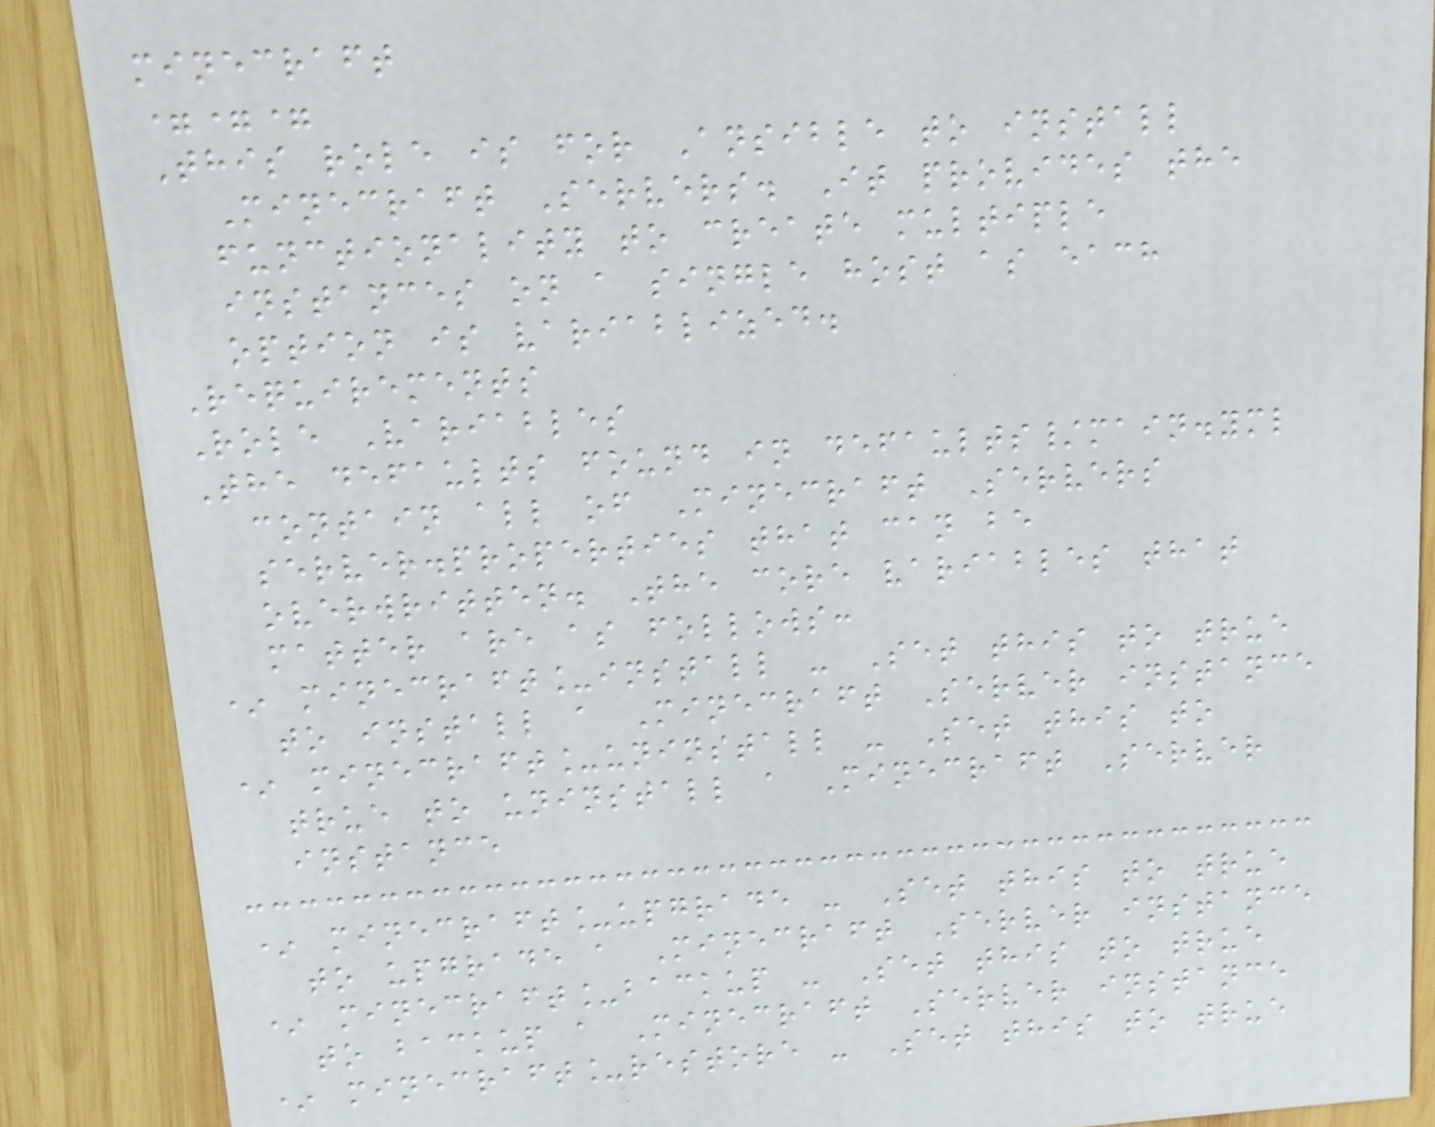minecraft
===
This role is for Ansible to install
Minecraft Servers. It provides the
functionality to create multiple
instances on a single host as each
option is variablized.
Requirements
Role Variables
The defaults found in defaults/main.yml
contain all of Minecraft Servers
server.properties that can be
overwritten. The core variables that
matter are as follows:
* minecraft_install - Set this to true
to install a Minecraft Server instance
* minecraft_uninstall - Set this to
true to uninstall a Minecraft Server
instance
* minecraft_upgrade - Set this to true
to upgrade a Minecraft Server instance
* minecraft_backup - Set this to true
to backup a Minecraft Server instance
* minecraft_restore - Set this to true
